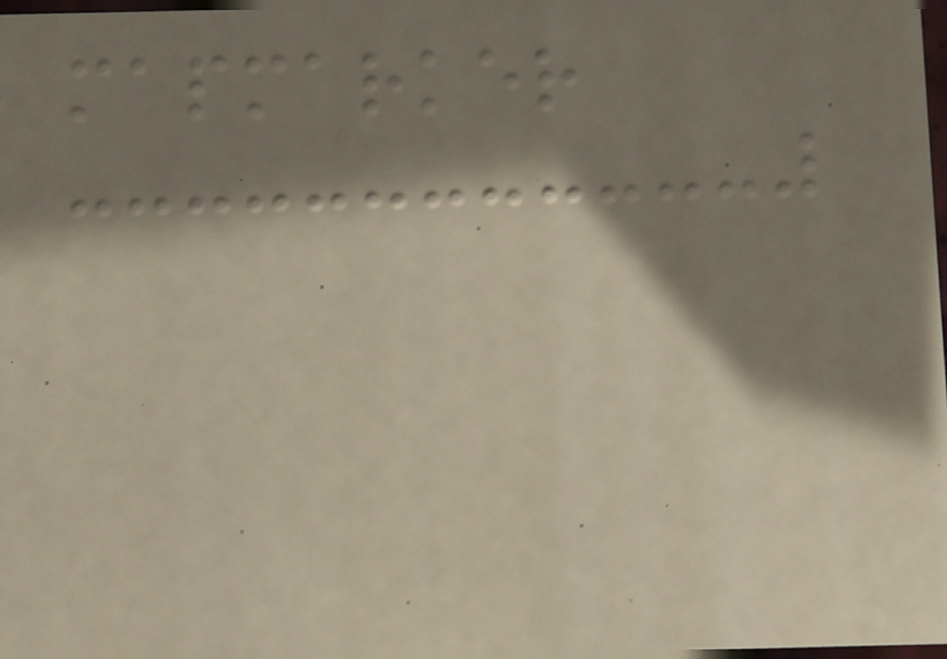mapmarker
